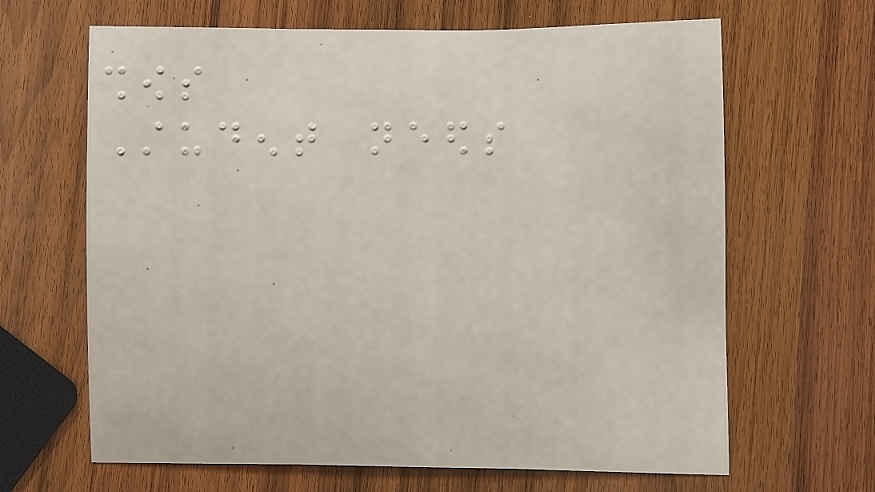shows
Student needs
